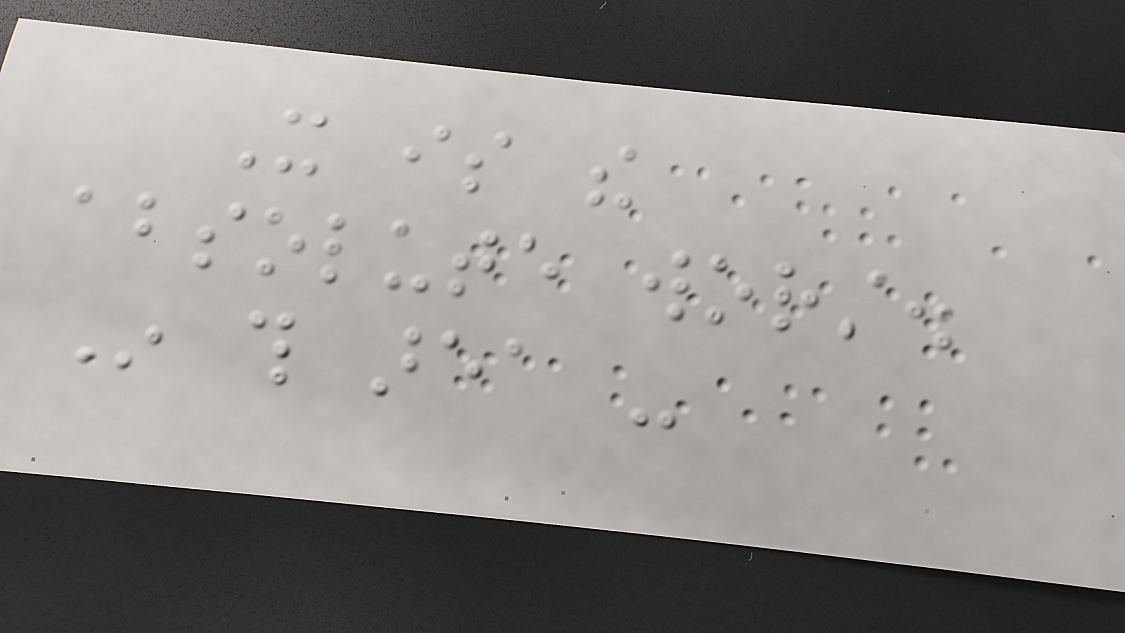It is the
absolute worst.
In this area -
